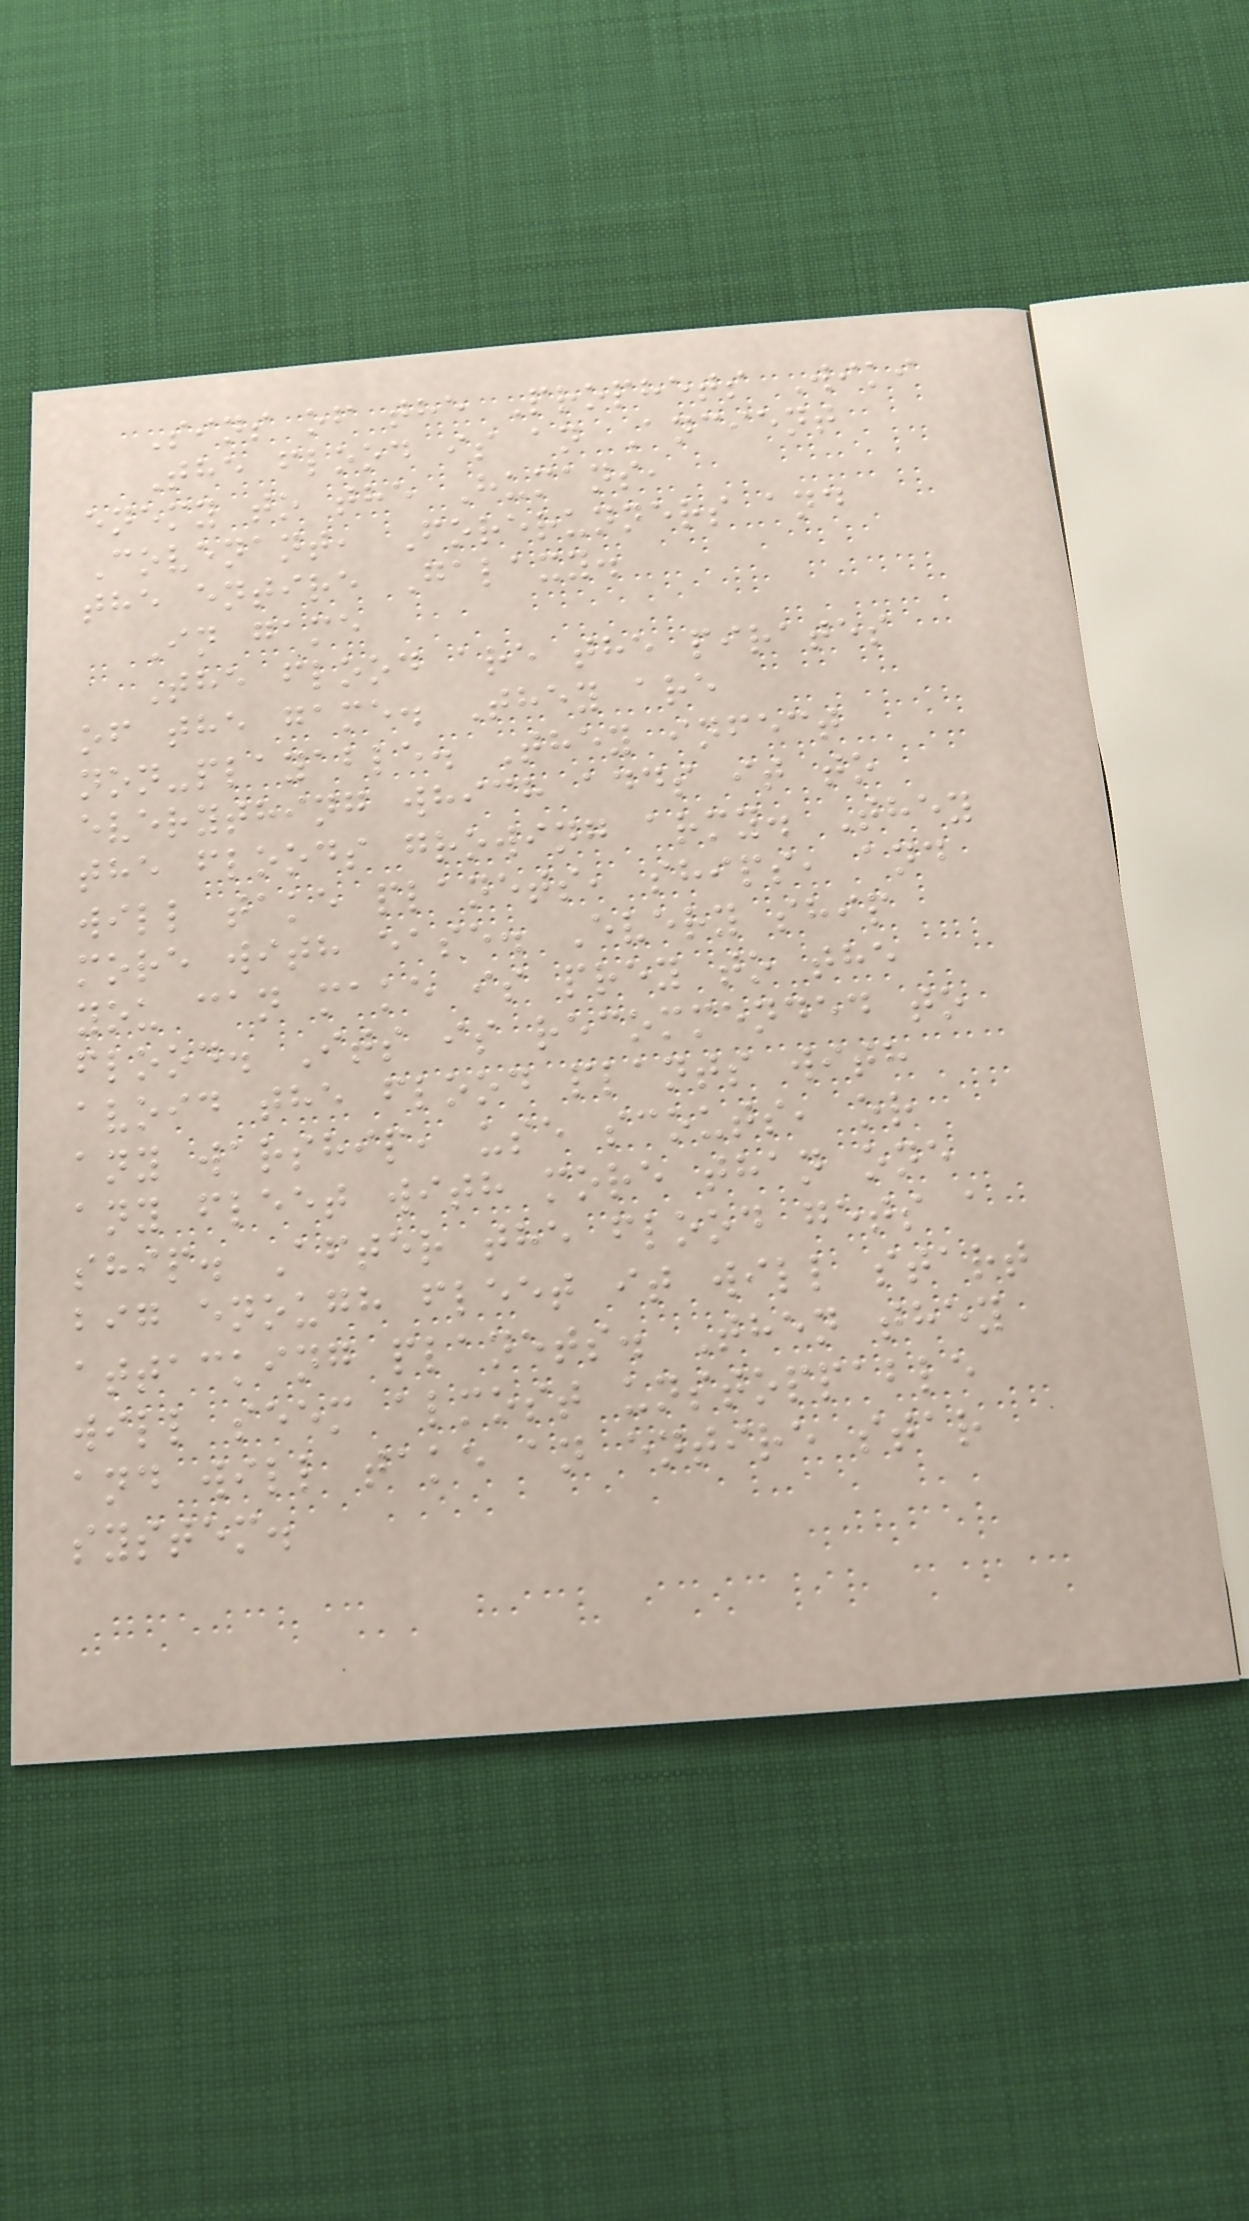Sins of the Prophets Wiki
The flood is an Ancient
enemy to the Humans,
Covenant, Forerunners and
the entire Galaxy.
In game
The flood are the pirates
of the game. They are
non-playable. They infect
everything which adds it to
the floods growing army. They
will take planets, ships, and
more with ease. Every ship
you can make is prey to the
flood. Its is recommended to
avoid the flood plants with
any warship, use scouts, or
any fleet with more than one
ship. After the flood gets a
big enough fleet it will start
attacking planets. Then they
will seem almost unstoppable
and will take an entire star
system.
